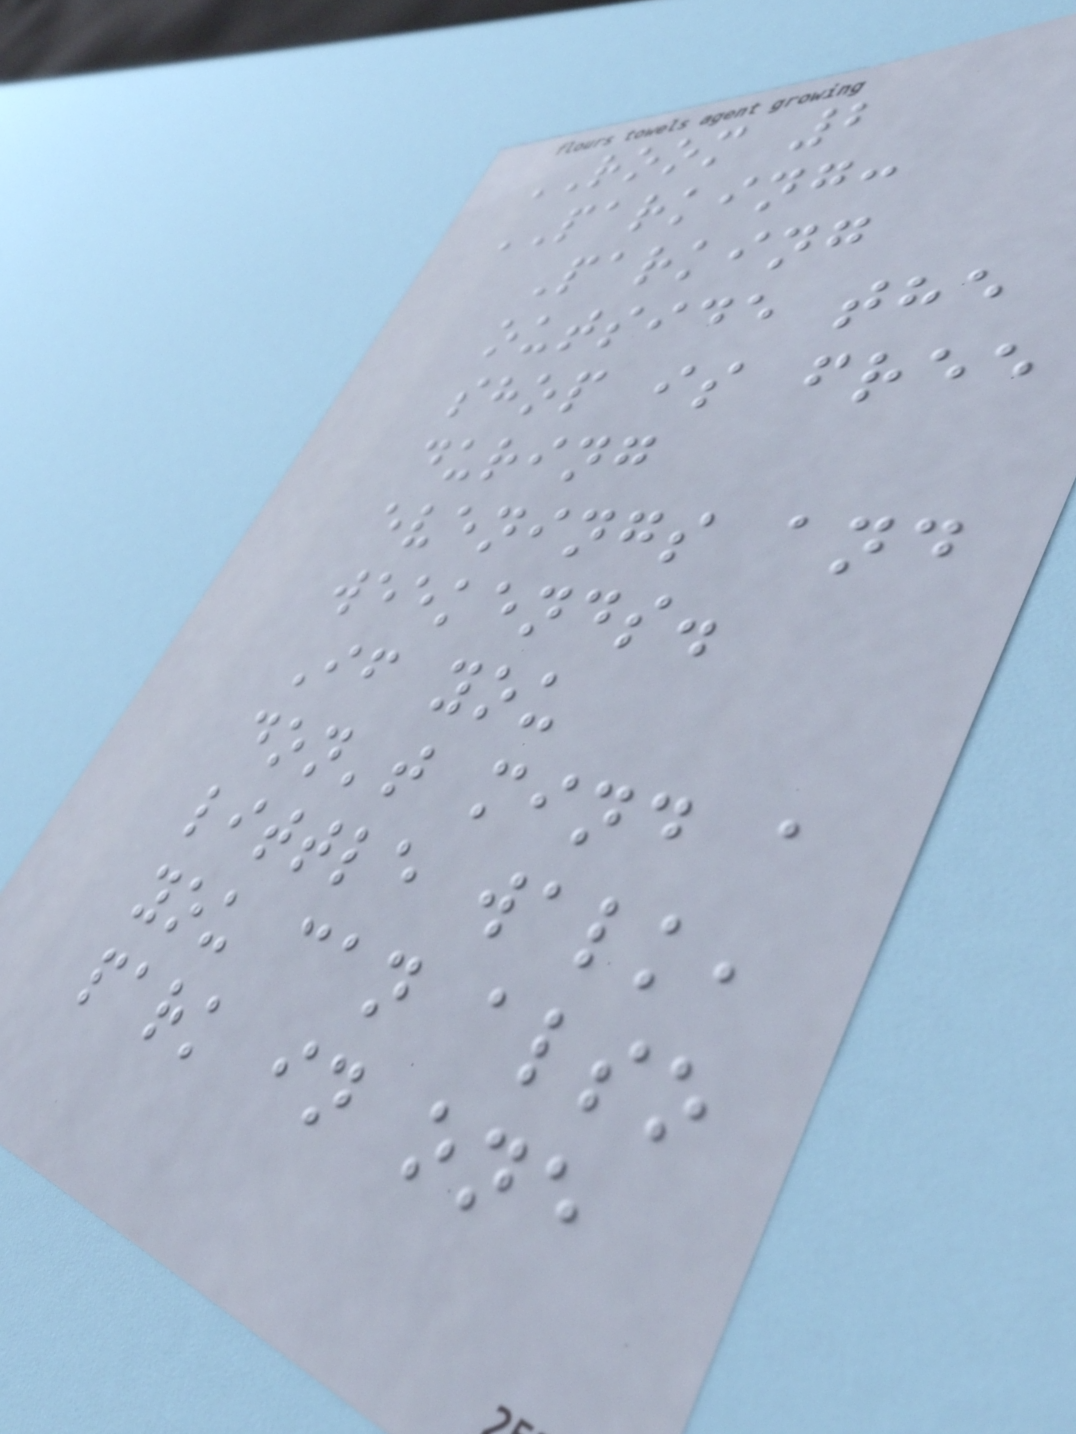ROOM 2
PARKING:
Parking
outside the
shop is free
during
evenings and
weekends.
If you
don't mind a
little walk,
you can also
park in one
